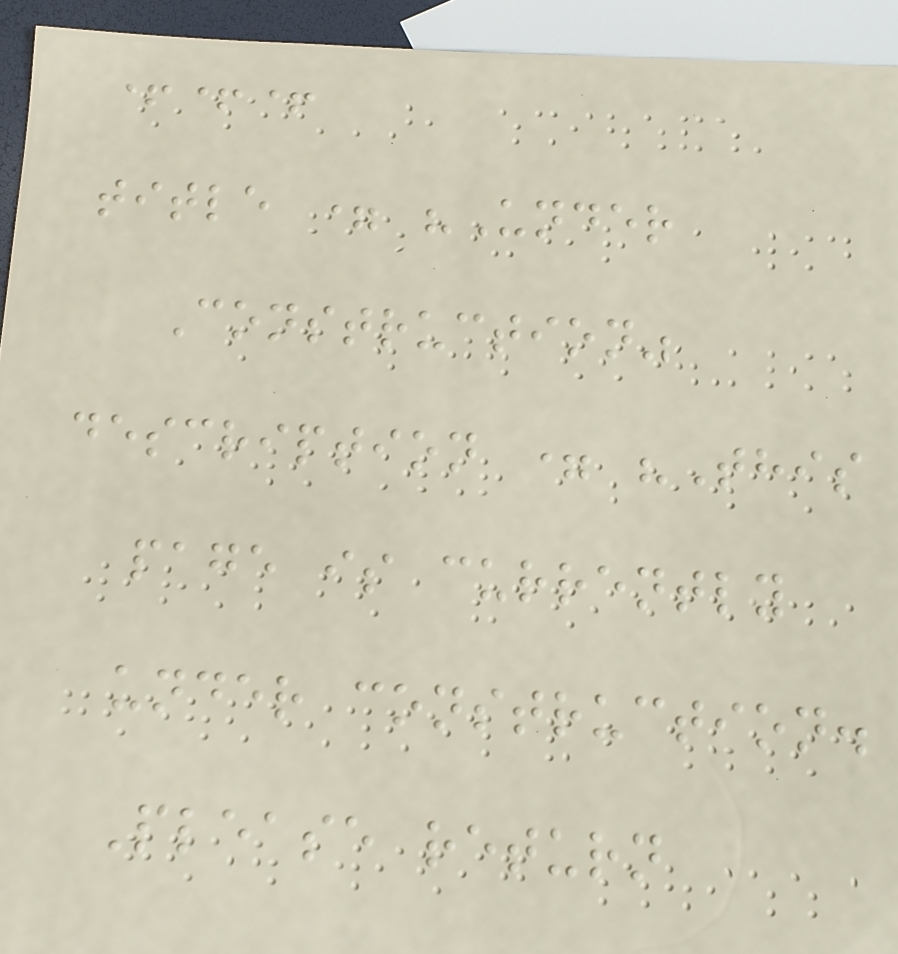+++
title = "Under
Construction"
description = "This
page is currently
under construction.
Please return
